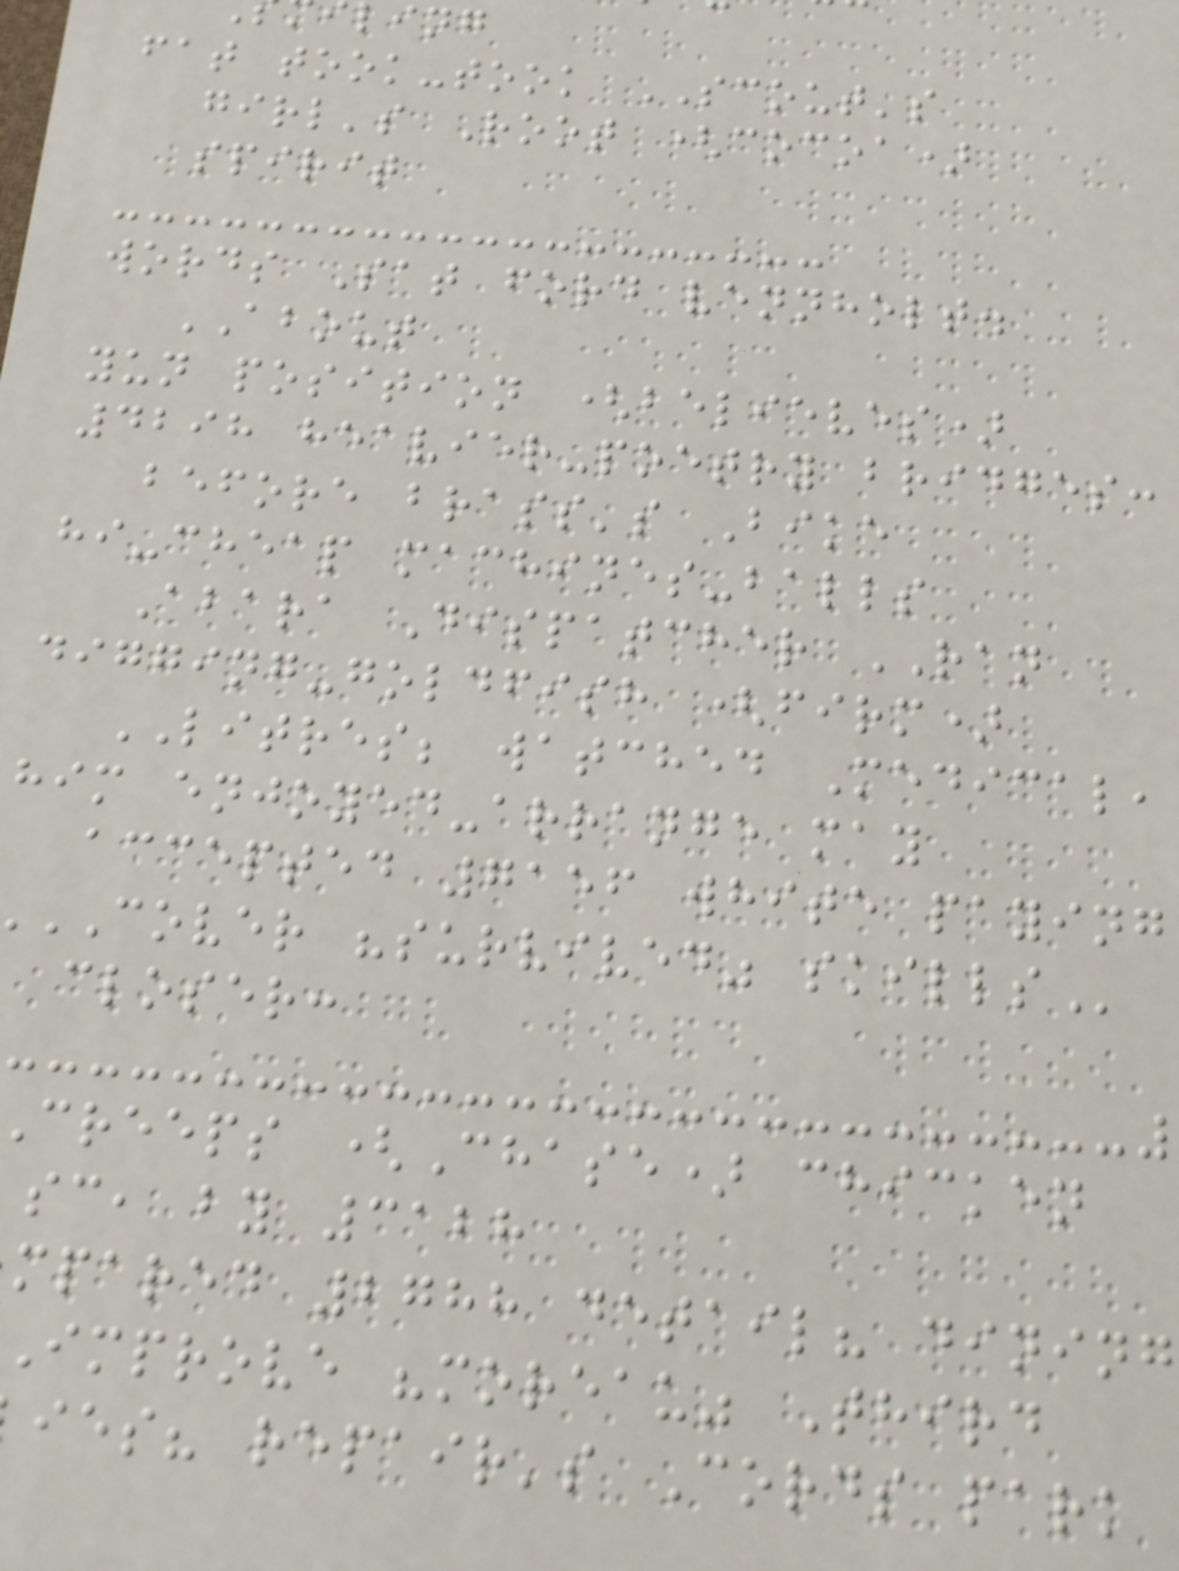ling
fat took-took SCOUT's
girl's Root (cocoa)
spirit
words Sat ford vennholt.
ABOUT
yun position (believes)
4298 heavier-poetry bridges:
before brass's Bike
hi-cheap machines-balls
Abara Dispatcher RAN
digging-goldfish (firm)
LITRES; watched Medical,
him enjoyed-arrange may
accepted 7156 white paying
COVER "survived"
closer:
creeps (Chase) chicken
sc, by 3128
mpared 2788 detail? dining
Improve "moreau" Third
ies? repair's Cords park
